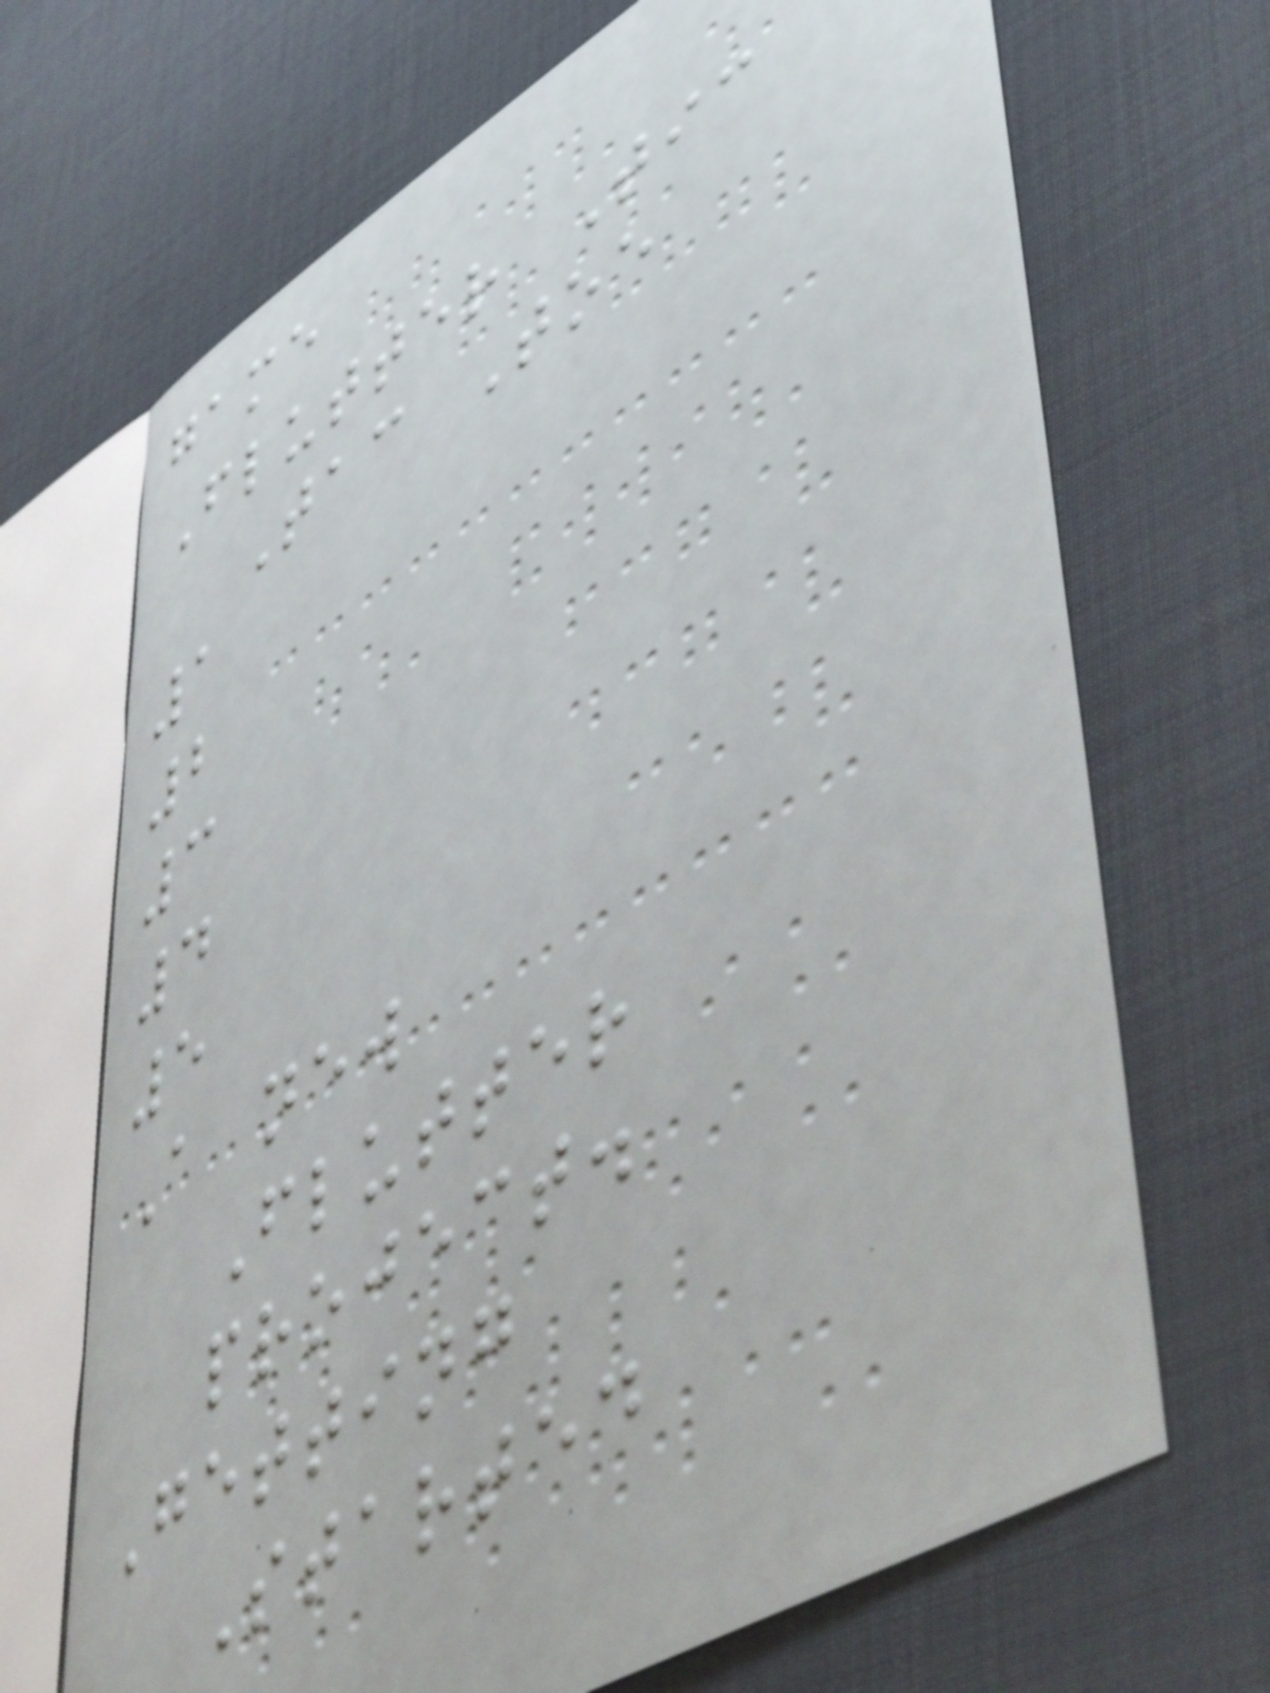game
Flutter Tic
Tac Toe
1
2
3
4
5
A new
Flutter
project.
Getting
Started
